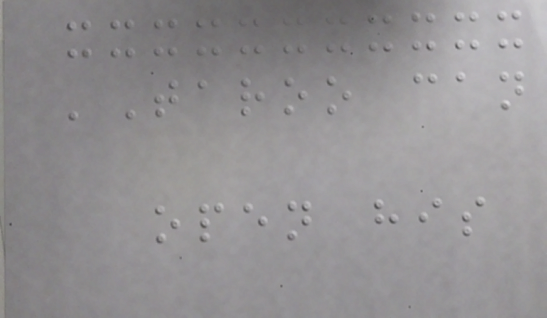'Taroo can
open his
